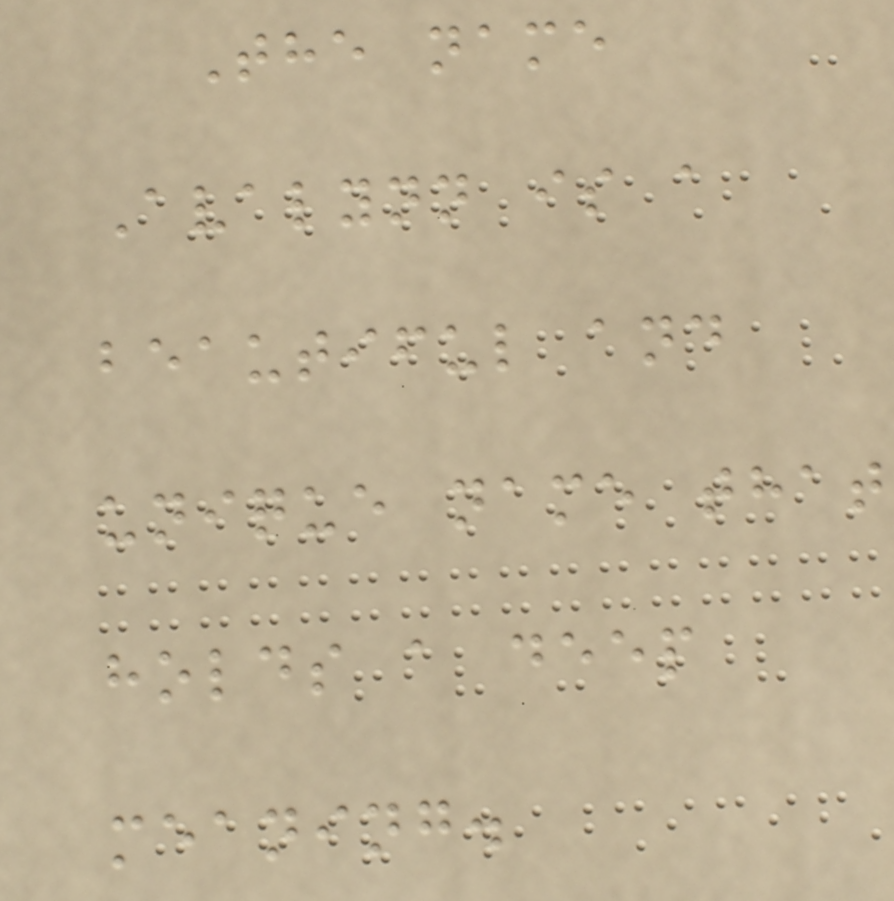The name
Avalynn is a
beautiful and
unique name that
holds a deep
meaning.
